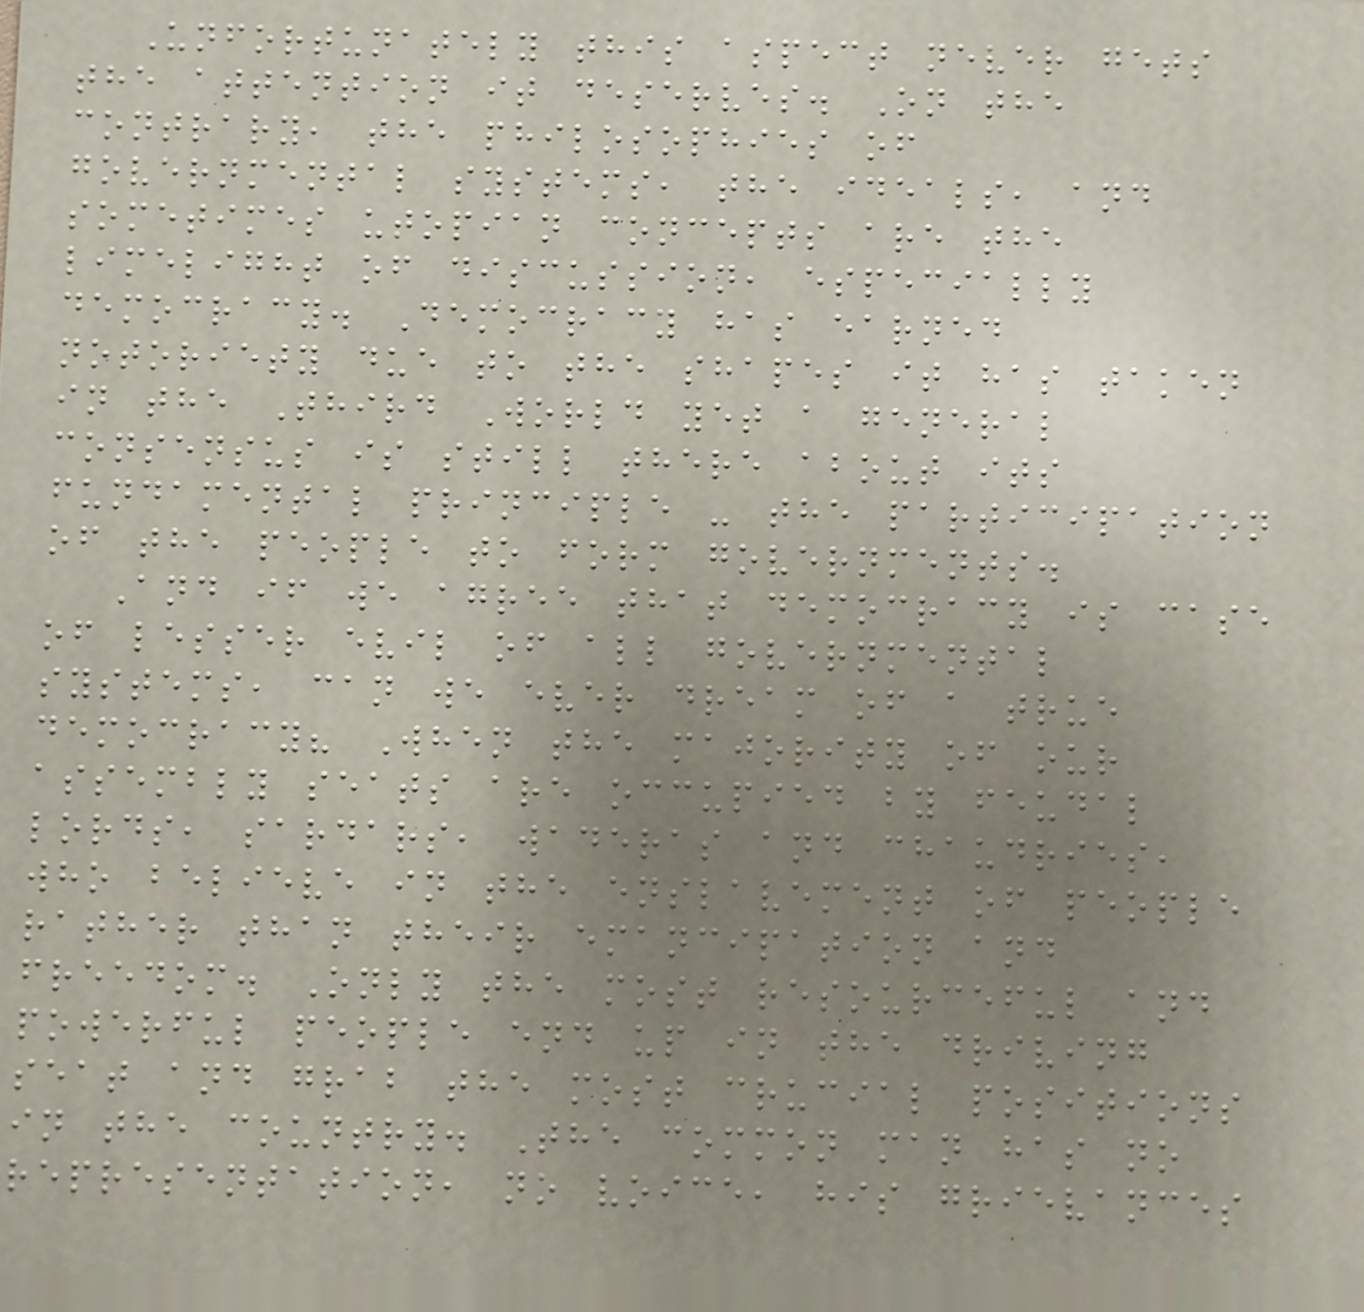Unfortunately this aspect never gets
the attention it deserves. On the
contrary, the philosophies of
governmental systems, the ideals, and
sometimes utopian concepts are the
limelight of discussion, especially
democracy. Democracy has earned
notoriety due to the shapes it has taken
in the Third World yet a general
consensus is still there about its
fundamental principle - the participation
of the people to form governments.
And if we agree that democracy is case
of lesser evil of all governmental
systems, can we ever dream of a true
democracy? When the majority of our
assembly seats are occupied by feudal
lords, sardars, waderas and chaudries,
who believe in the enslavement of people
rather than their emancipation and
freedom. Only the most resourceful and
powerful people end up in the driving
seat and grab the most crucial positions
in the country. The common man has no
representation, no voice, his grievances
